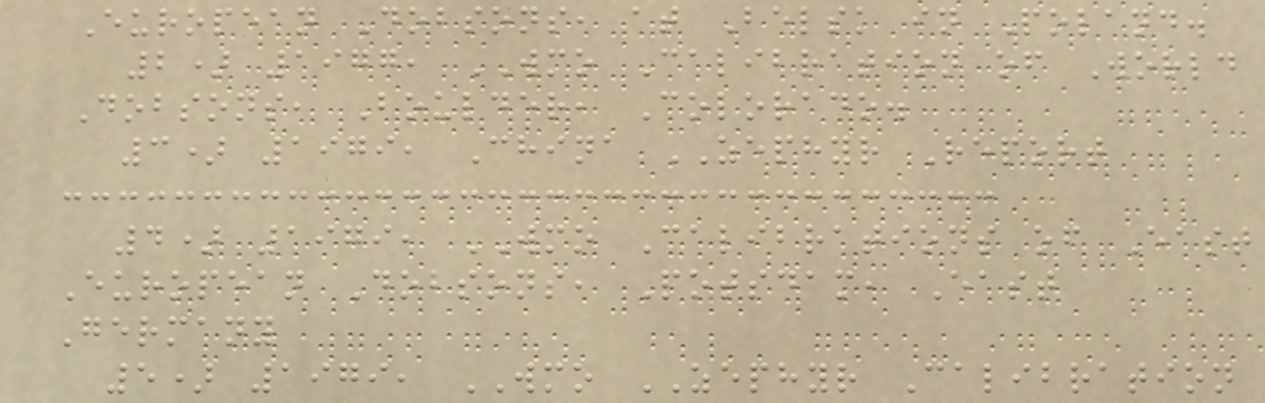European Dobsons, at Belsk in Poland.
2) 1977, WMO Calibration of World
Dobsons, Boulder, Colorado.
3) 1979, China ZEPHYR Report
4) 1979, WMO Calibrations of East
European Dobsons, Potsdam, East
Germany
5) 1979, WMO ZEPHYR Calibration
